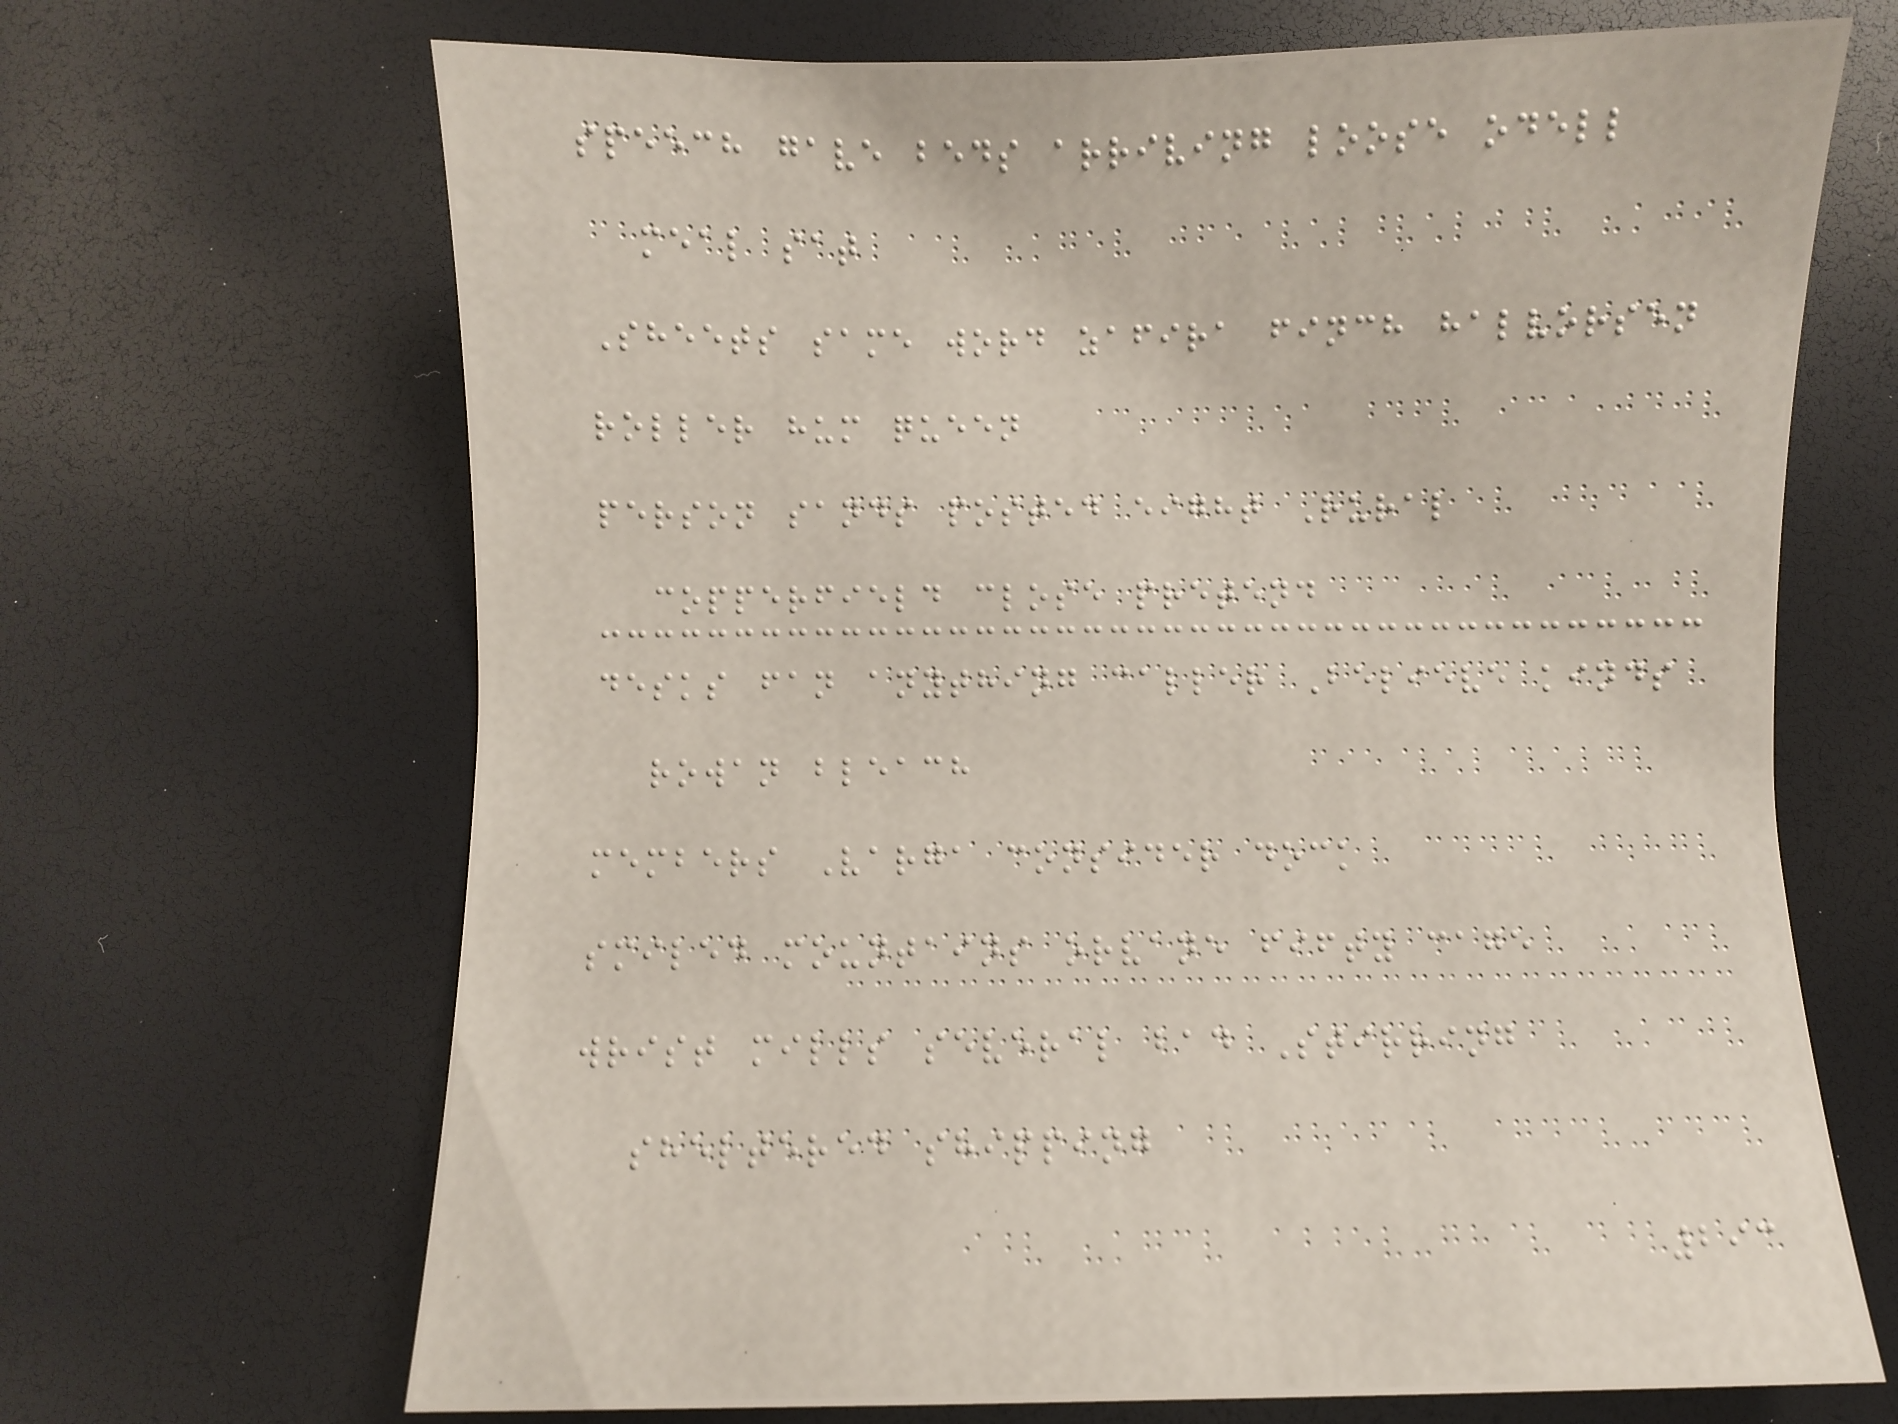speech gave beds arriving loose odell
meal sat
Sheets same word zafira finch halvorsen
roller hum queen
person sands posted eight Rural
copperfield close pretend
desks fan anything caller Believe kinds
rowan bleach
members Varga consider dock
smiled mountains orvane fifty cage
wrist mills several bad Stirring
sheltered shipping
293
